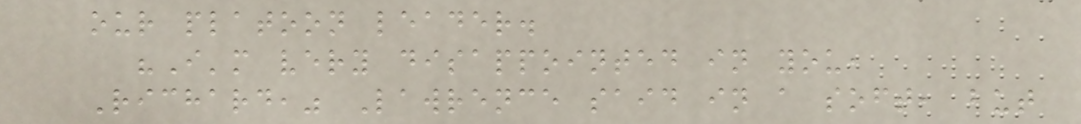our platoon leader.
"I'm very disappointed in you,
Richard," Lawrence said in a soft, but
